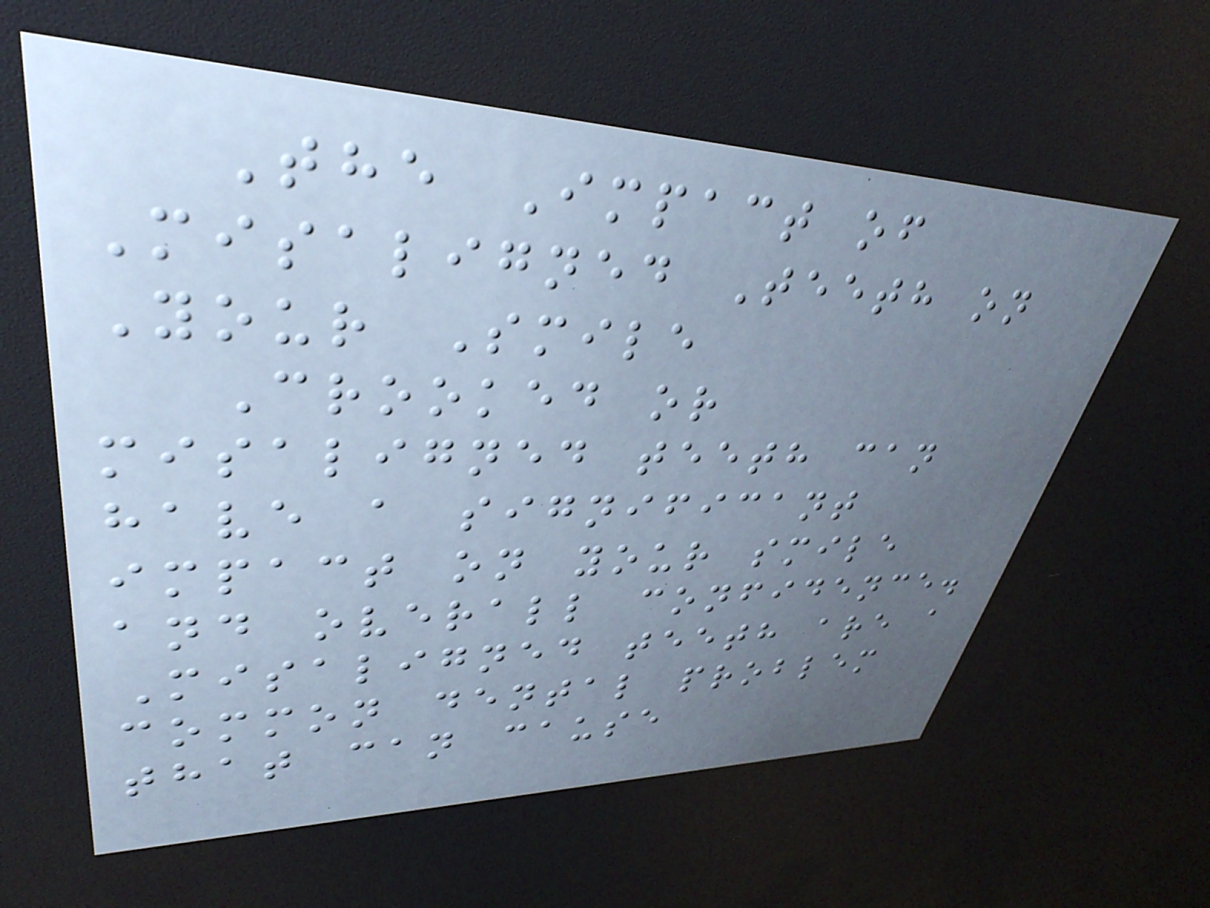The Impact of
Misaligned Teeth on
Your Smile
Crooked or
misaligned teeth can
have a significant
impact on your smile
and overall confidence.
Misaligned teeth are a
common dental problem
that can cause
